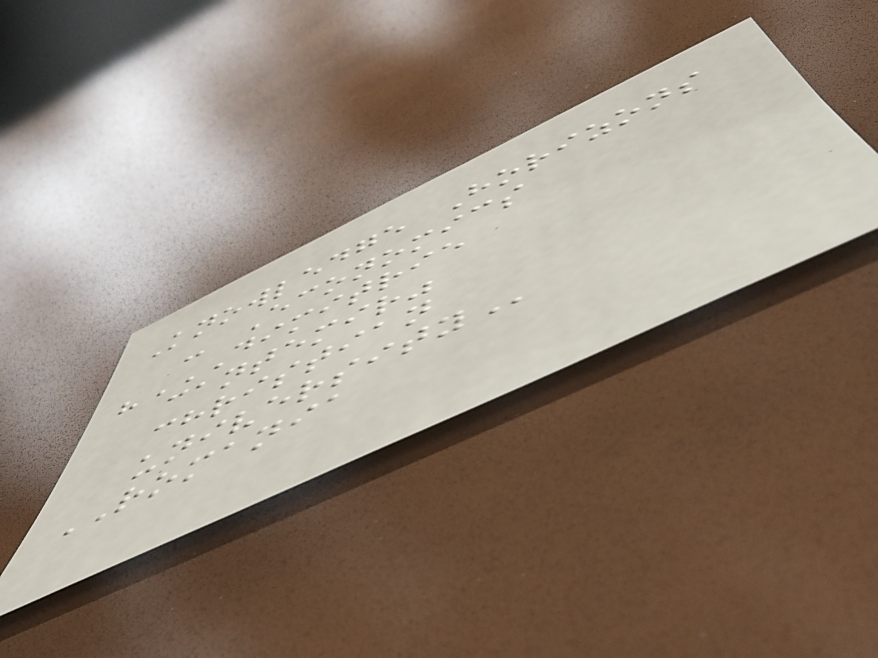Knowledge Horizons
- Economics
"DIMITRIE
CANTEMIR"
CHRISTIAN
UNIVERSITY
ROMANIA
